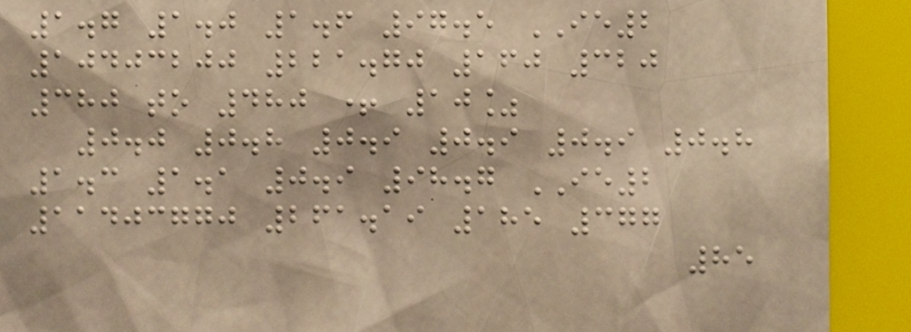1.7 1.0 1.6 97.5 IE2
10403200 221.70 160 320
380 to 480 + 10%
0.0 0.8 0.9 0.9 0.9 0.8
1.3 1.1 0.9 98.7 IE2
11403770 261.19 185 377
85
